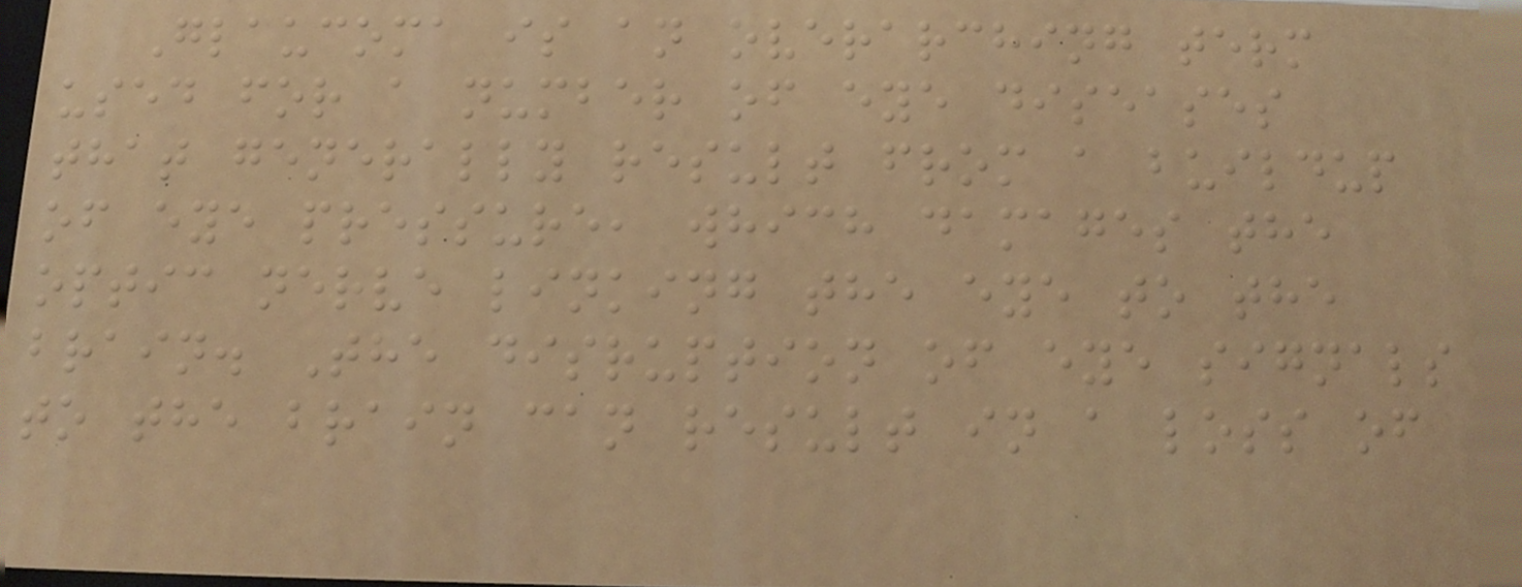Glaucoma is an overarching term
used for a number of eye diseases
that generally result from a buildup
of eye pressure, which damages the
optic nerve linking the eye to the
brain. The disruption of eye signals
to the brain can result in a loss of
